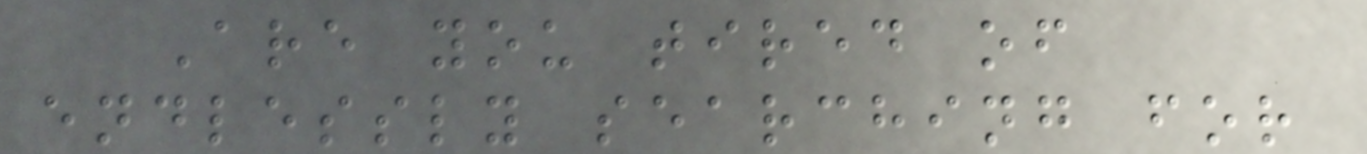Are you tired of
endlessly searching for
